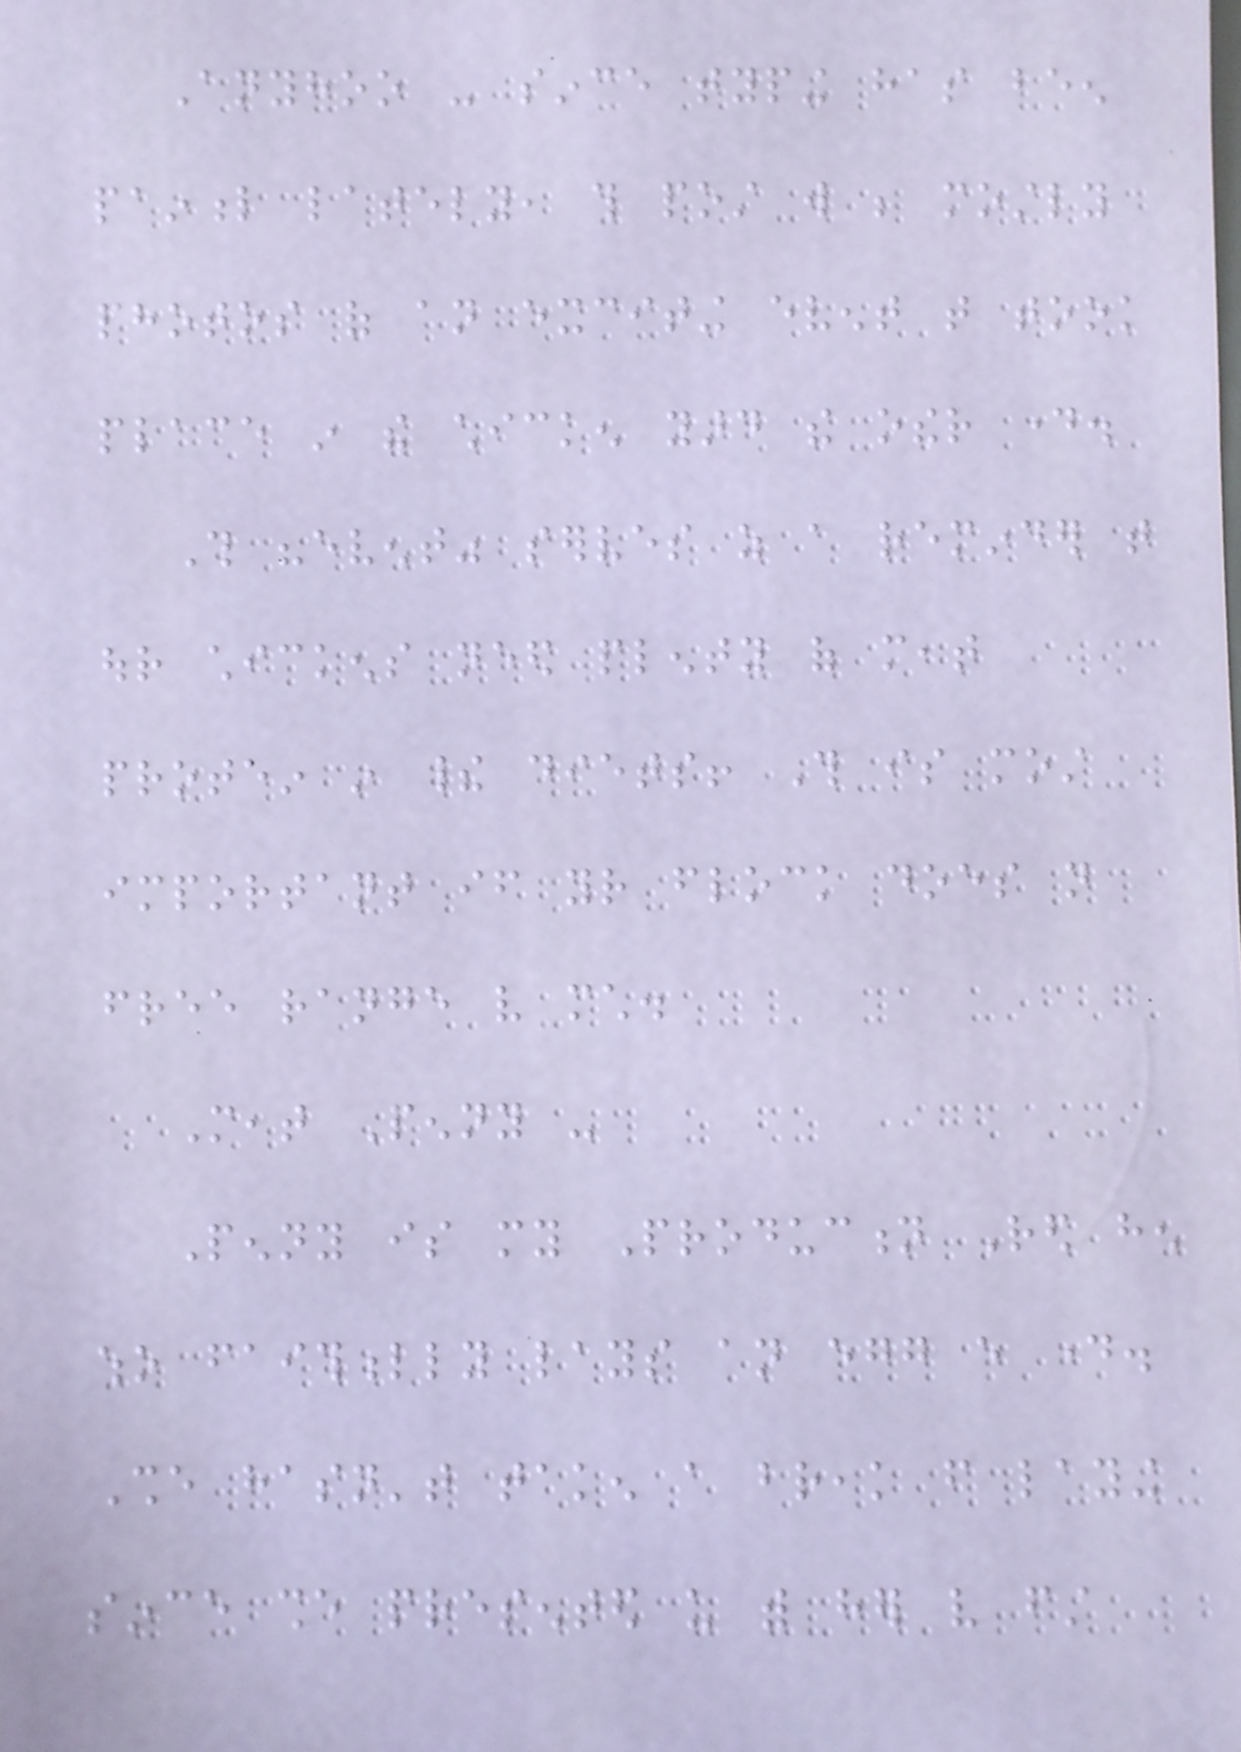Anyhoo - since typing has been
painful lately, this post will be mostly
photos of an exciting event that took
place in the chicken yard the other day.
This "event" serves as a reminder that
our chickens need plenty of meat
protein in their diets! This is most
important if your flock does not
free range very much.
Meat Penny -
Penny is my Production Red hen
who faithfully lays an egg every day.
She hasn't taken a break from laying
since she presented us with her very first
